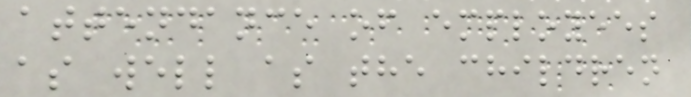attendance of employees
as well as the children
